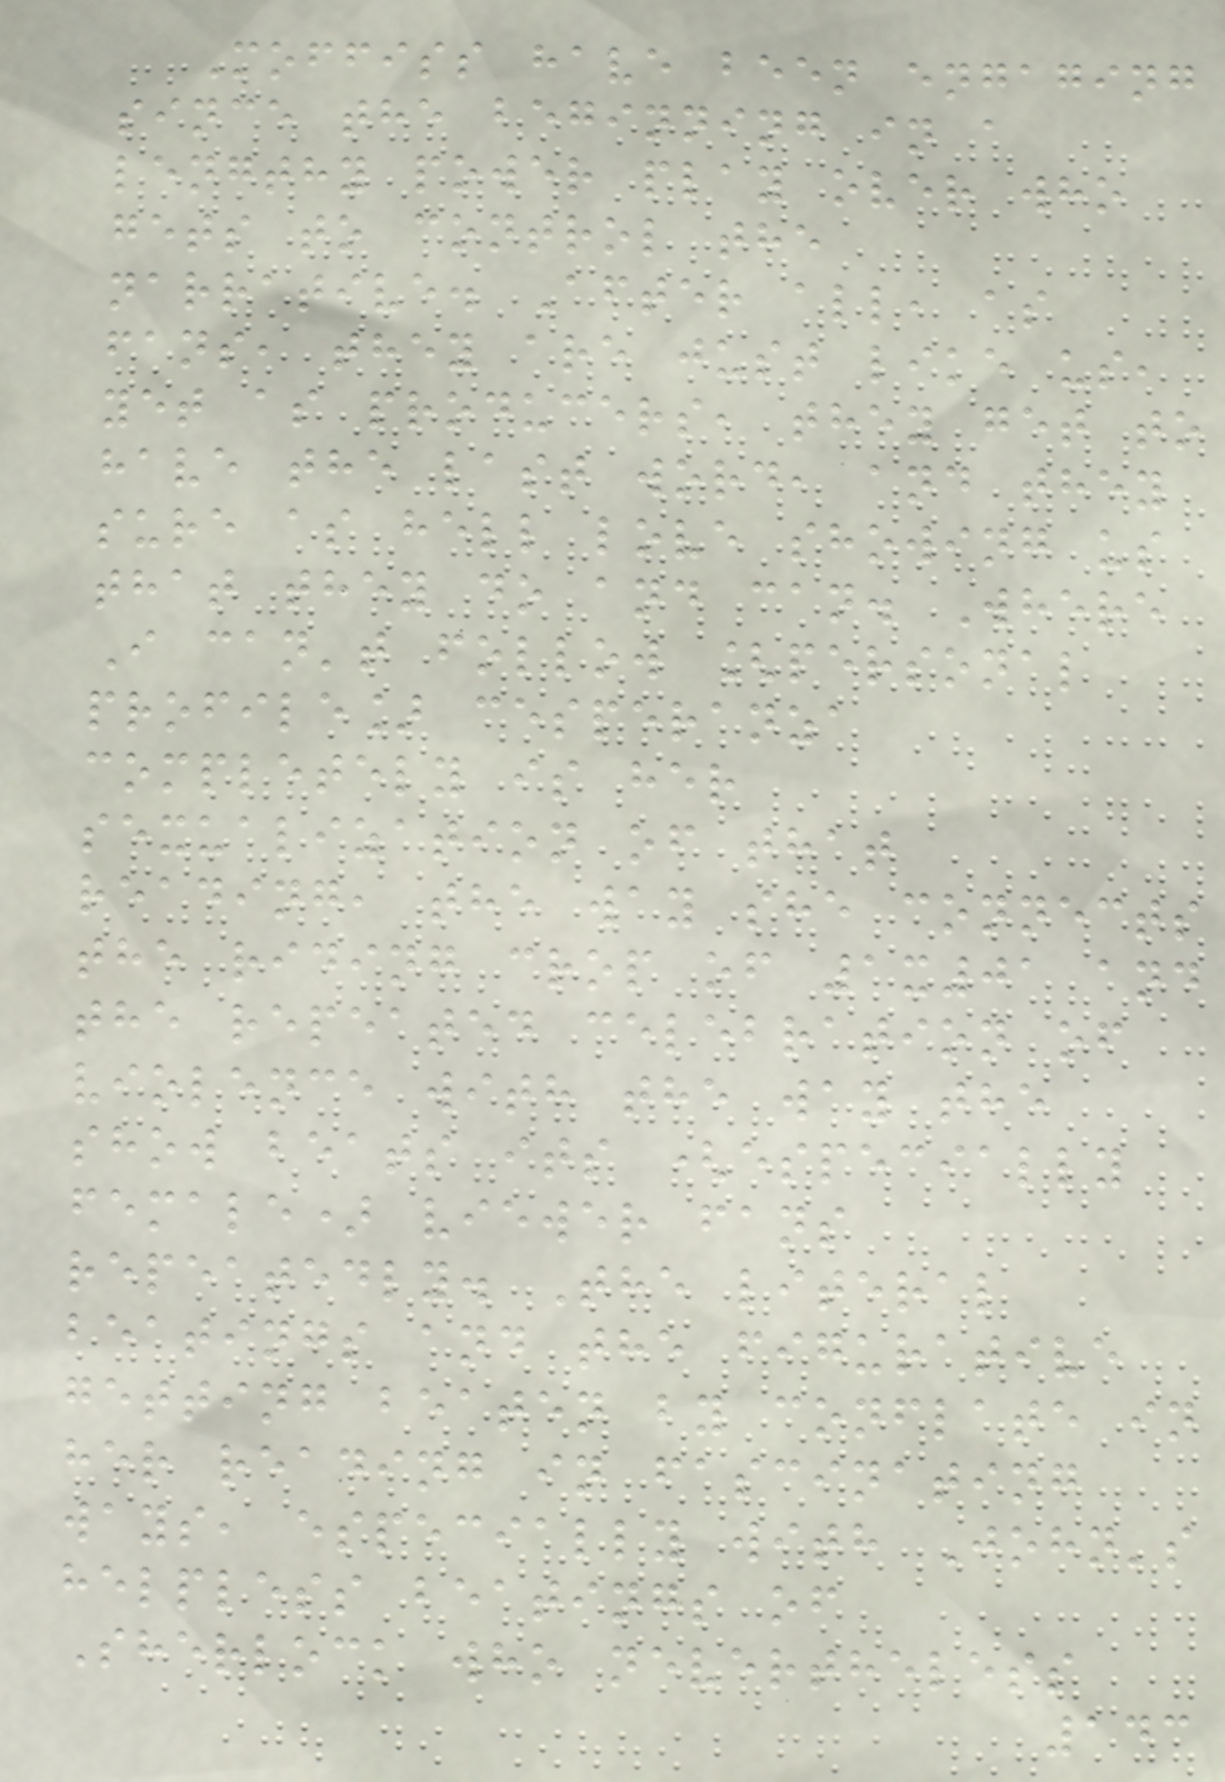Moffiss have been engaging
since the beginning in a
lengthy power play over who
gets to control the
narrative. After all, as
fans, they are just like us,
yet as producers, they get to
have the last word, and they
sure as hell love showing us
that they do and can. Where
I can't follow [personal
profile] cesperanza
completely is her
sexualization of that
reading, the way she connects
the riding crop of 1x01 and
the repeated celebration of
violence with the way the
show beats its (especially
female) viewer fans
repeatedly. The literal
beatings and the figurative
getting beaten by conflate in
her reading in fascinating
ways, especially with John's
helpless beatings of
Sherlock who nevertheless
143
